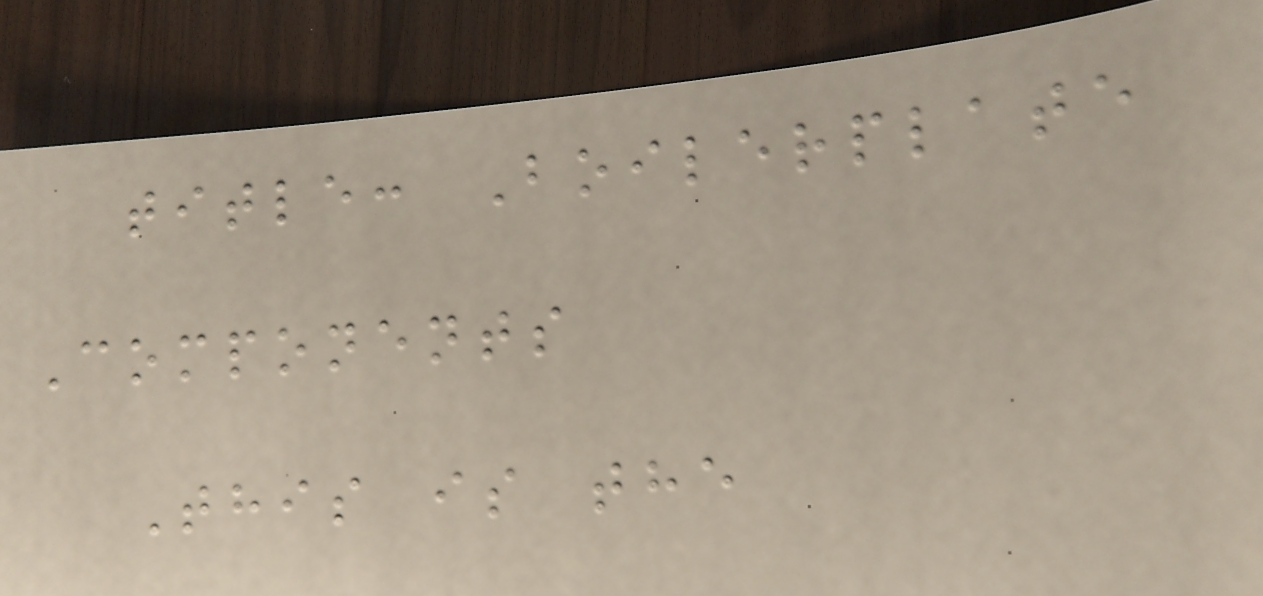title: Boilerplate
Components
This is the
